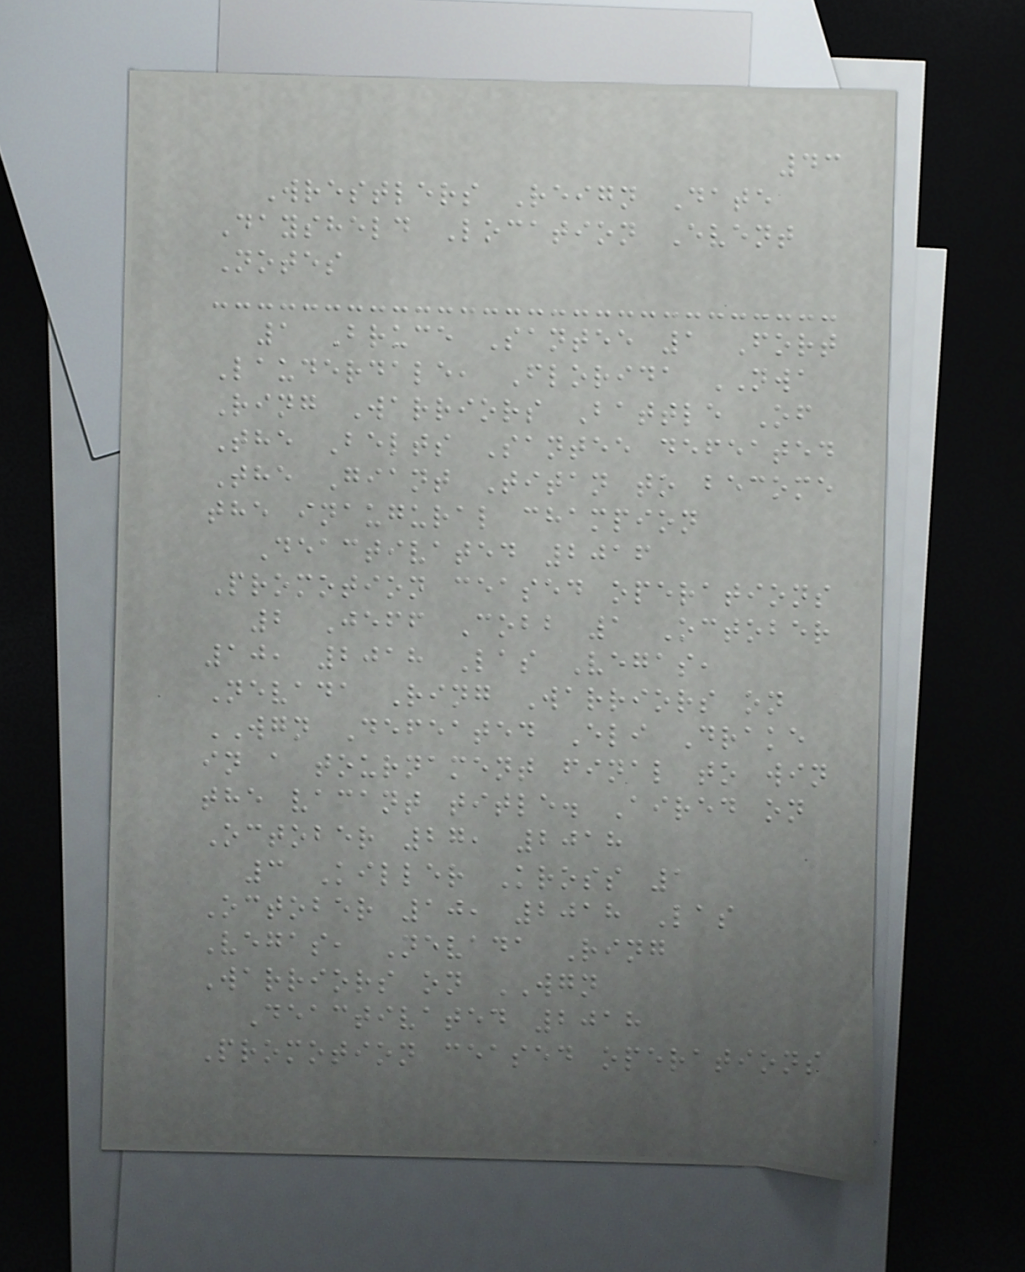43
Wrestlers Reign Date
Daysheld Location Event
Notes
1 Bruce Santee 1 Fort
Lauderdale, Florida NWA
Ring Warriors Battle Of
The Belts Santee defeated
The Giant Titan to become
the inaugural champion
Deactivated 2016
Promotion ceased operations
2 Jeff Cobb 1 October
10, 2018 Las Vegas,
Nevada Ring Warriors on
WGN Defeated Eli Drake
in a tournament final to win
the vacant title. Aired on
October 27, 2018
3 Killer Kross 1
October 10, 2018 Las
Vegas, Nevada Ring
Warriors on WGN
Deactivated 2018
Promotion ceased operations
